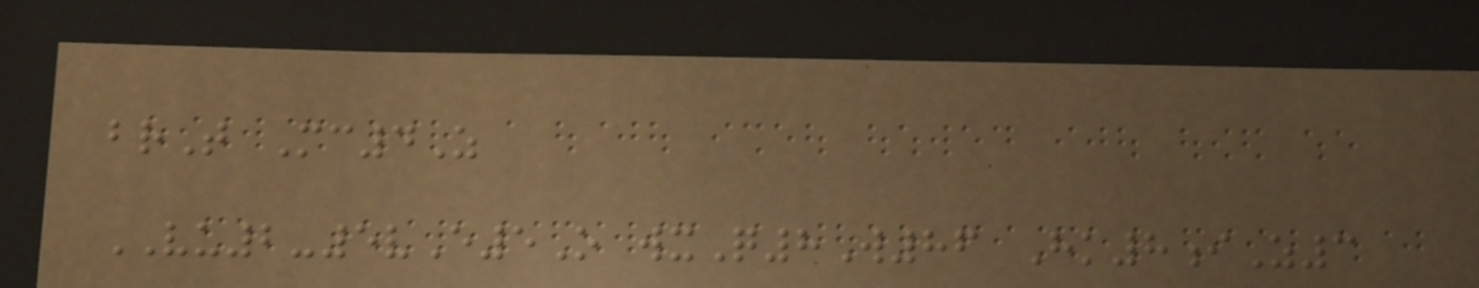brT Mc4Z
VU2-5vE5O wxQ8W86 Hk8iZ3
